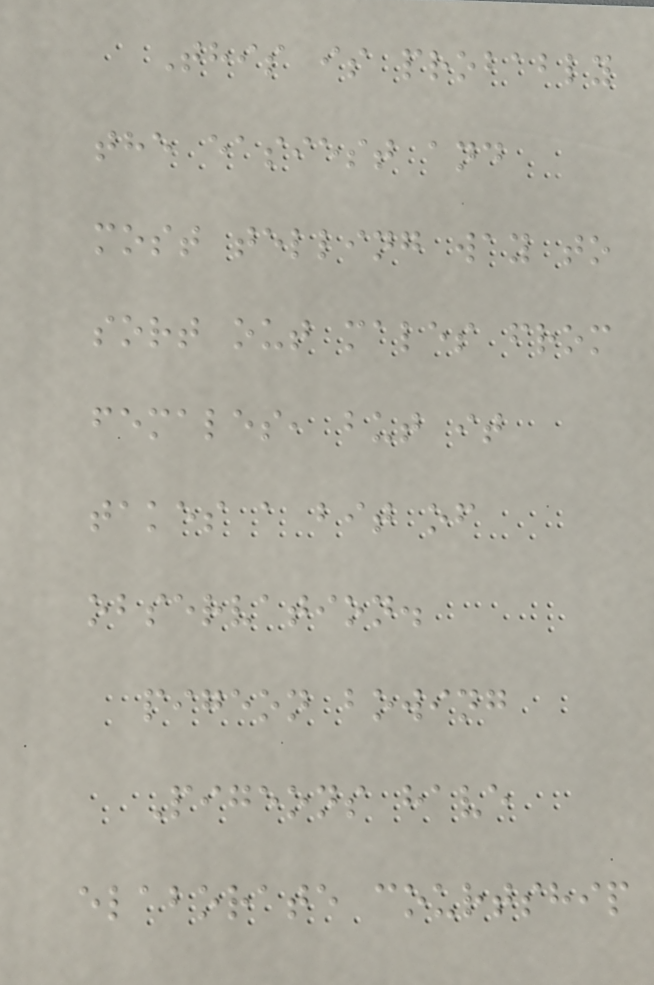This is probably
the easiest and
most telling way to
sort out males from
females, but it
takes a bit of
observation.
pigeon bowing
Pigeons have
elaborate courtship
